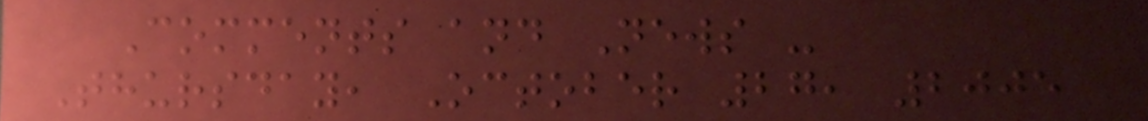Comments and News -
Thursday, October 27, 2005
